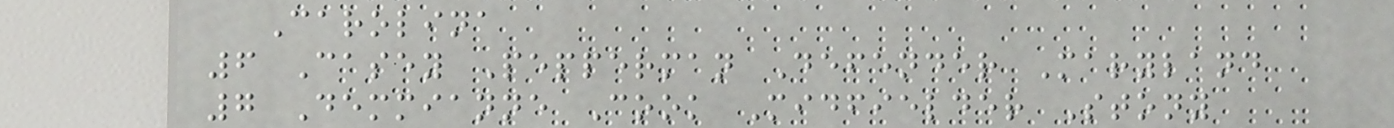Carolina
6 Casey Pepperman Defender Maryland
7 Demmianne Cook Midfielder Stony
